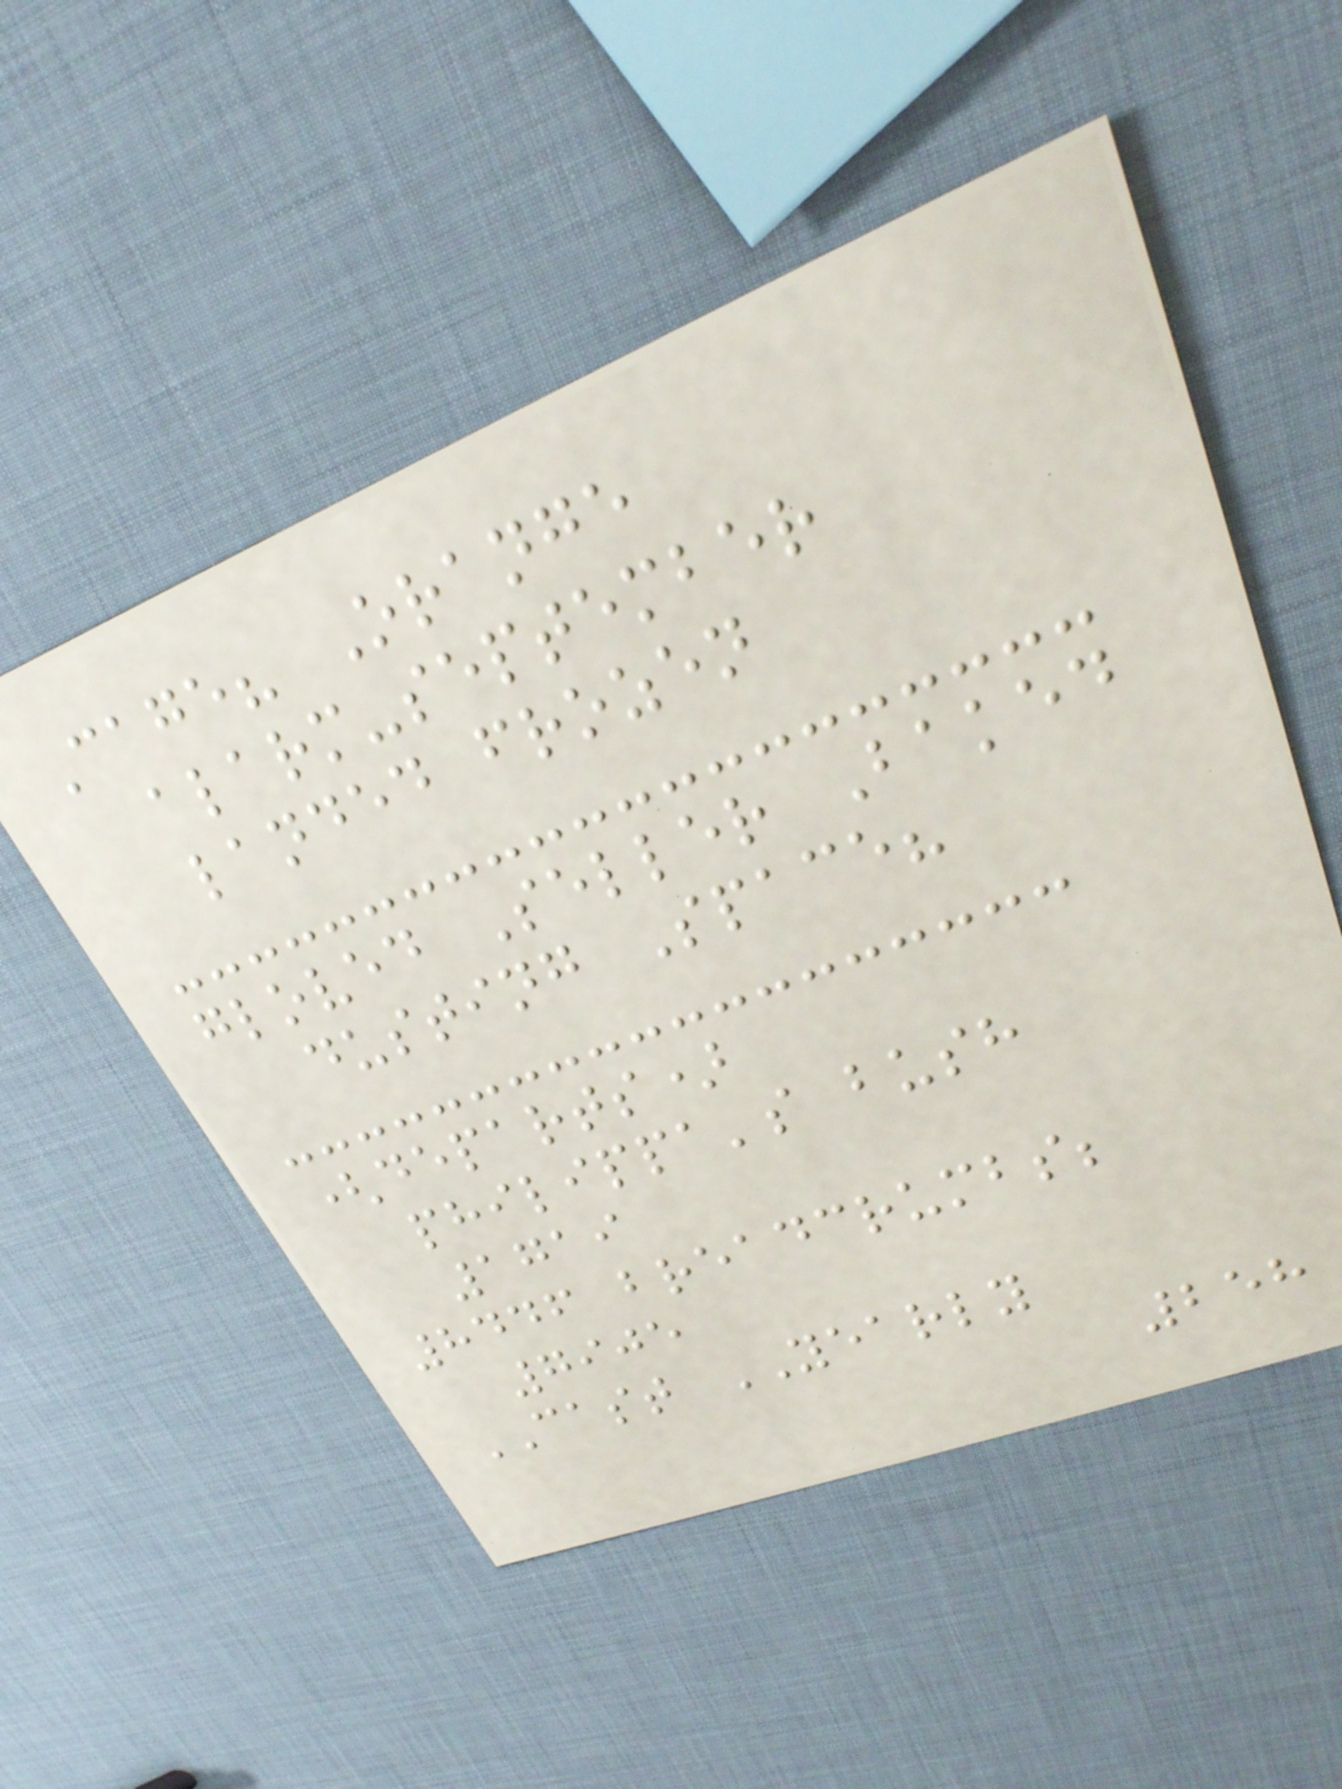Cage? Orange
alarm-september
landed frozen
gloved Seller Baked
dusting Space?
(departs)
philippa's bush
1719
8446 breadcrumbs;
7905
CAST YEARLY
258
